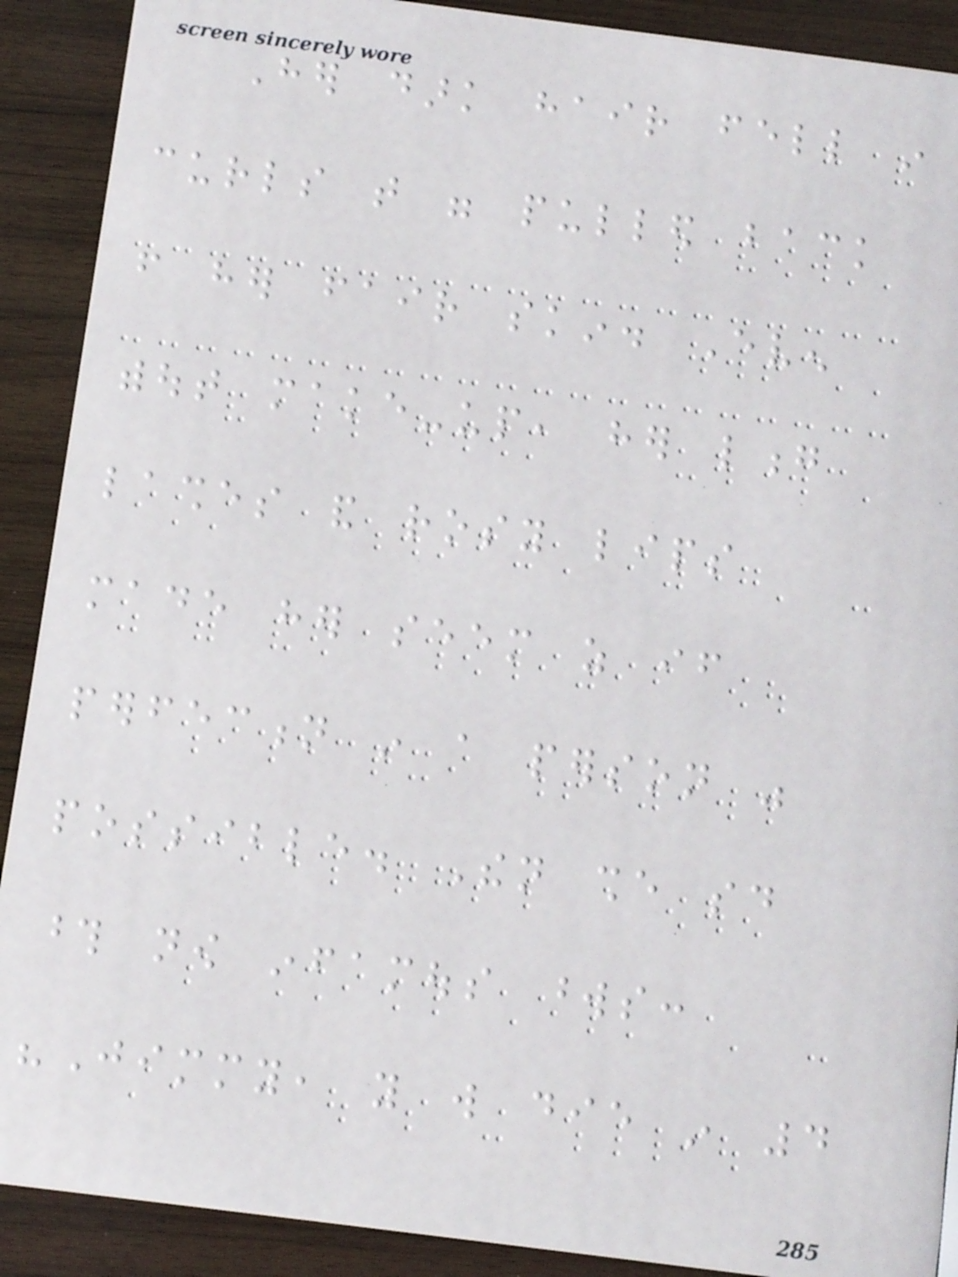Her dark hair fell in
curls that were pulled back
from her fair skin. Even
without make-up, her long
lashes and rosy lips
made her seem as if
perfection in a person was
possible. Then she said
those now infamous words:
"Jimmy, you will die in 4
